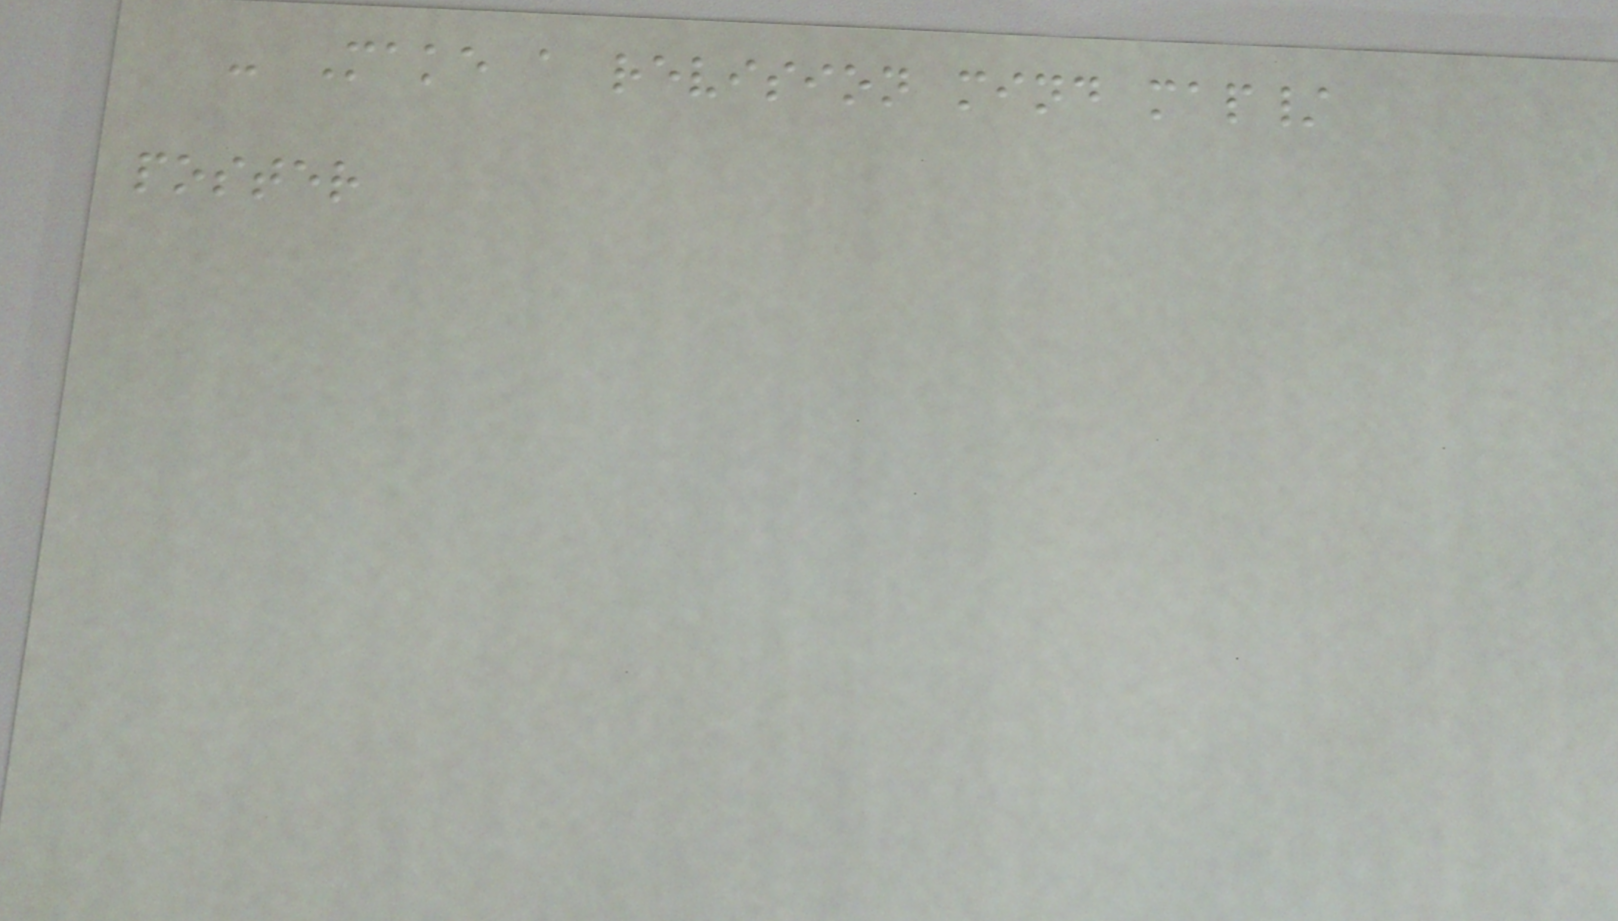- Make a revision mind map/
poster
